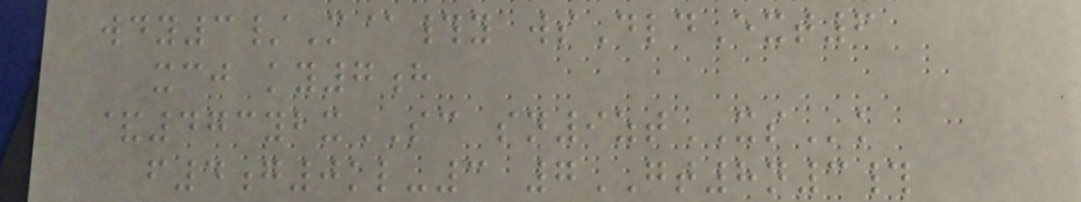wdy3/M@#y wsDldExt6
xcj ky7h
&473ybxSC sn9ztXSk
f4g0kl-3 7GT8n3#
